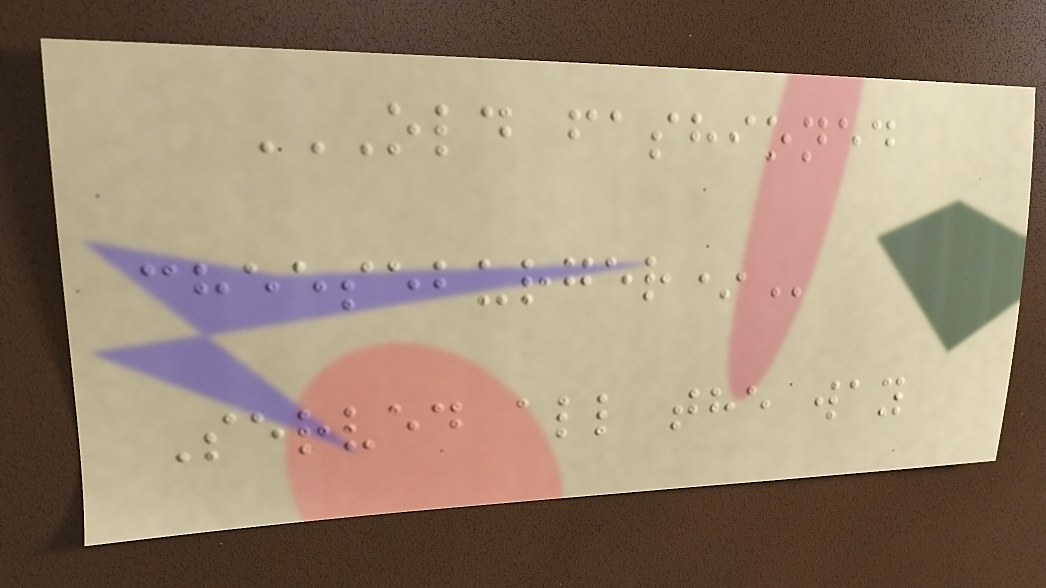OLD FASHIONED
CHEESEBURGER*
Served all the way
